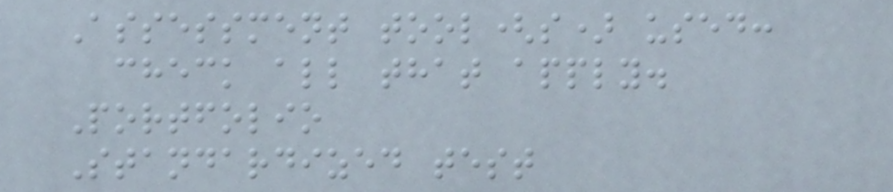Assessment tool(s) used:
check all that apply.
Portfolio
Standardized test
